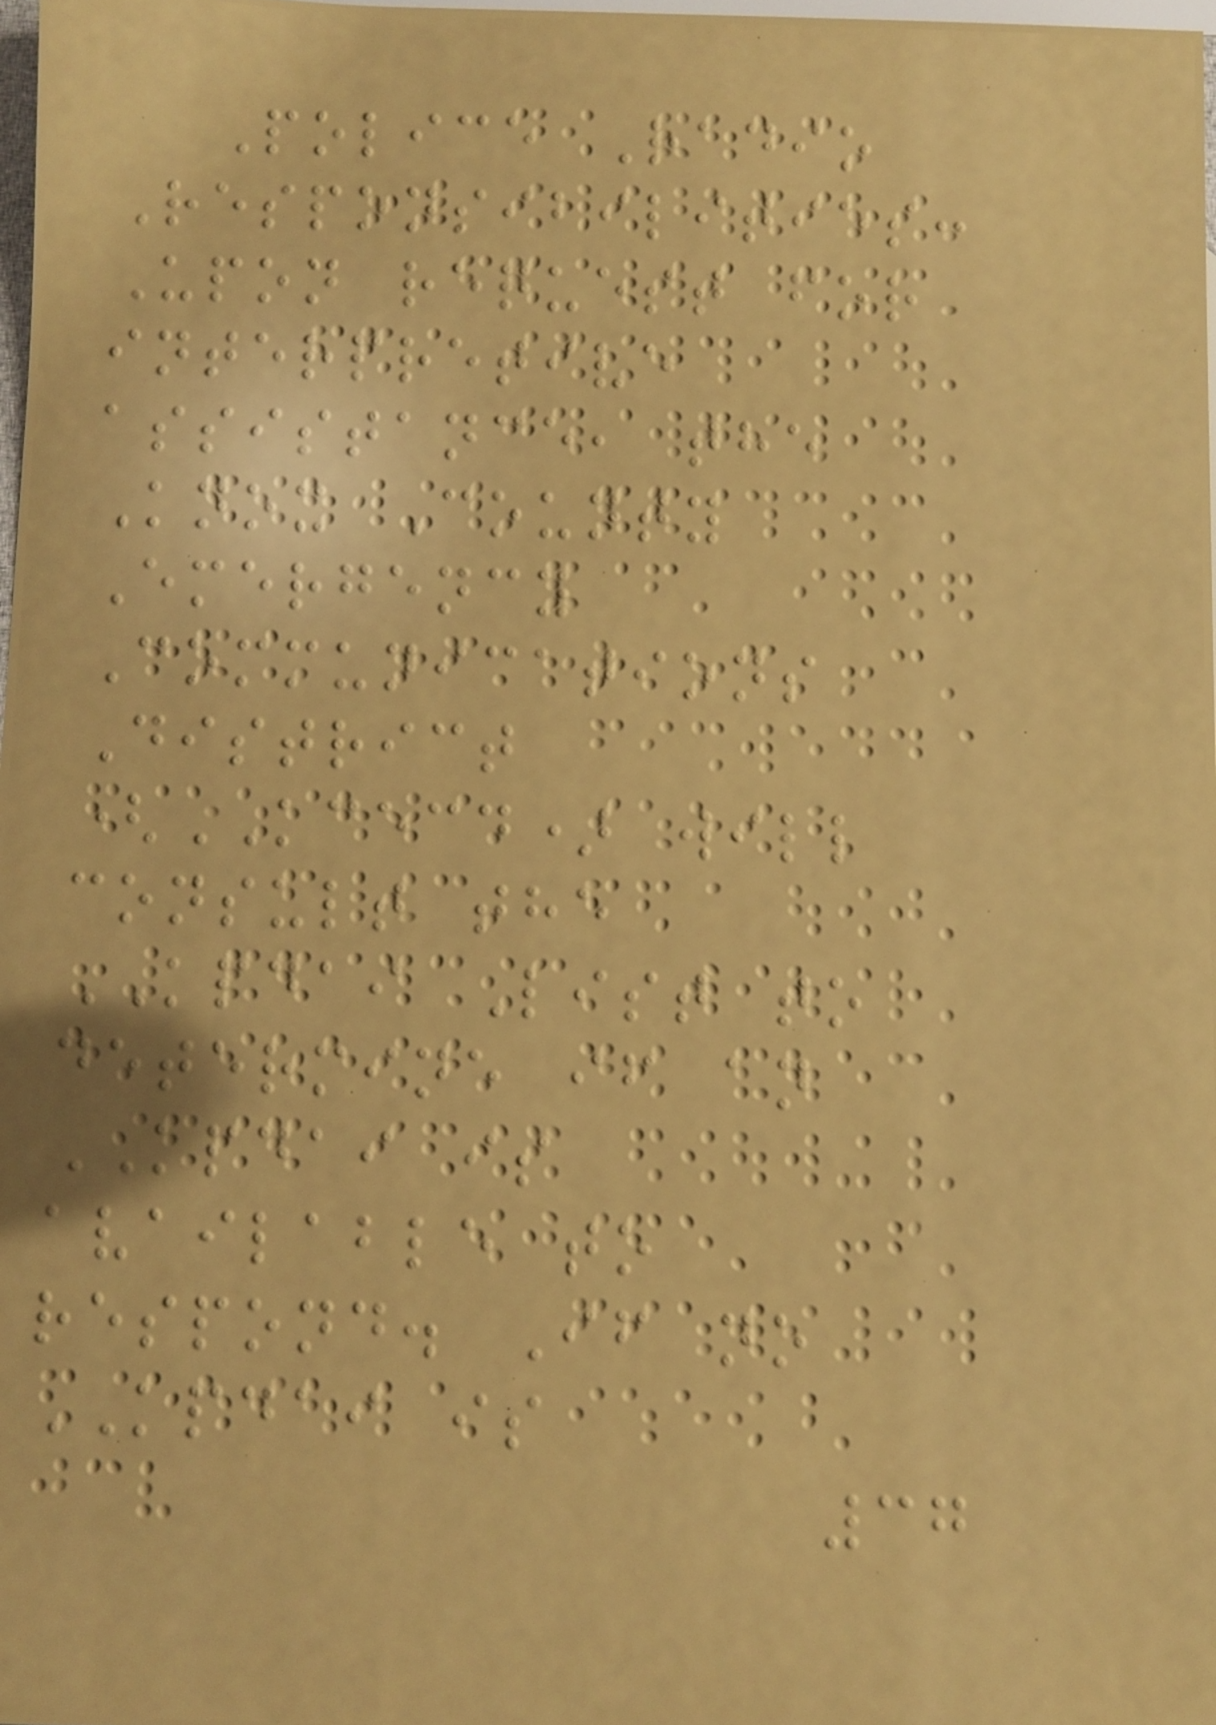Police Radio
Responsibilities:
Upon request for
interpretive
assistance, the
Knox County
Emergency
Communications
District
(KCECD) will
consult the
KPDAI List to
determine if an
KPDAI is
available to
respond. If no
KPDAI is
37
